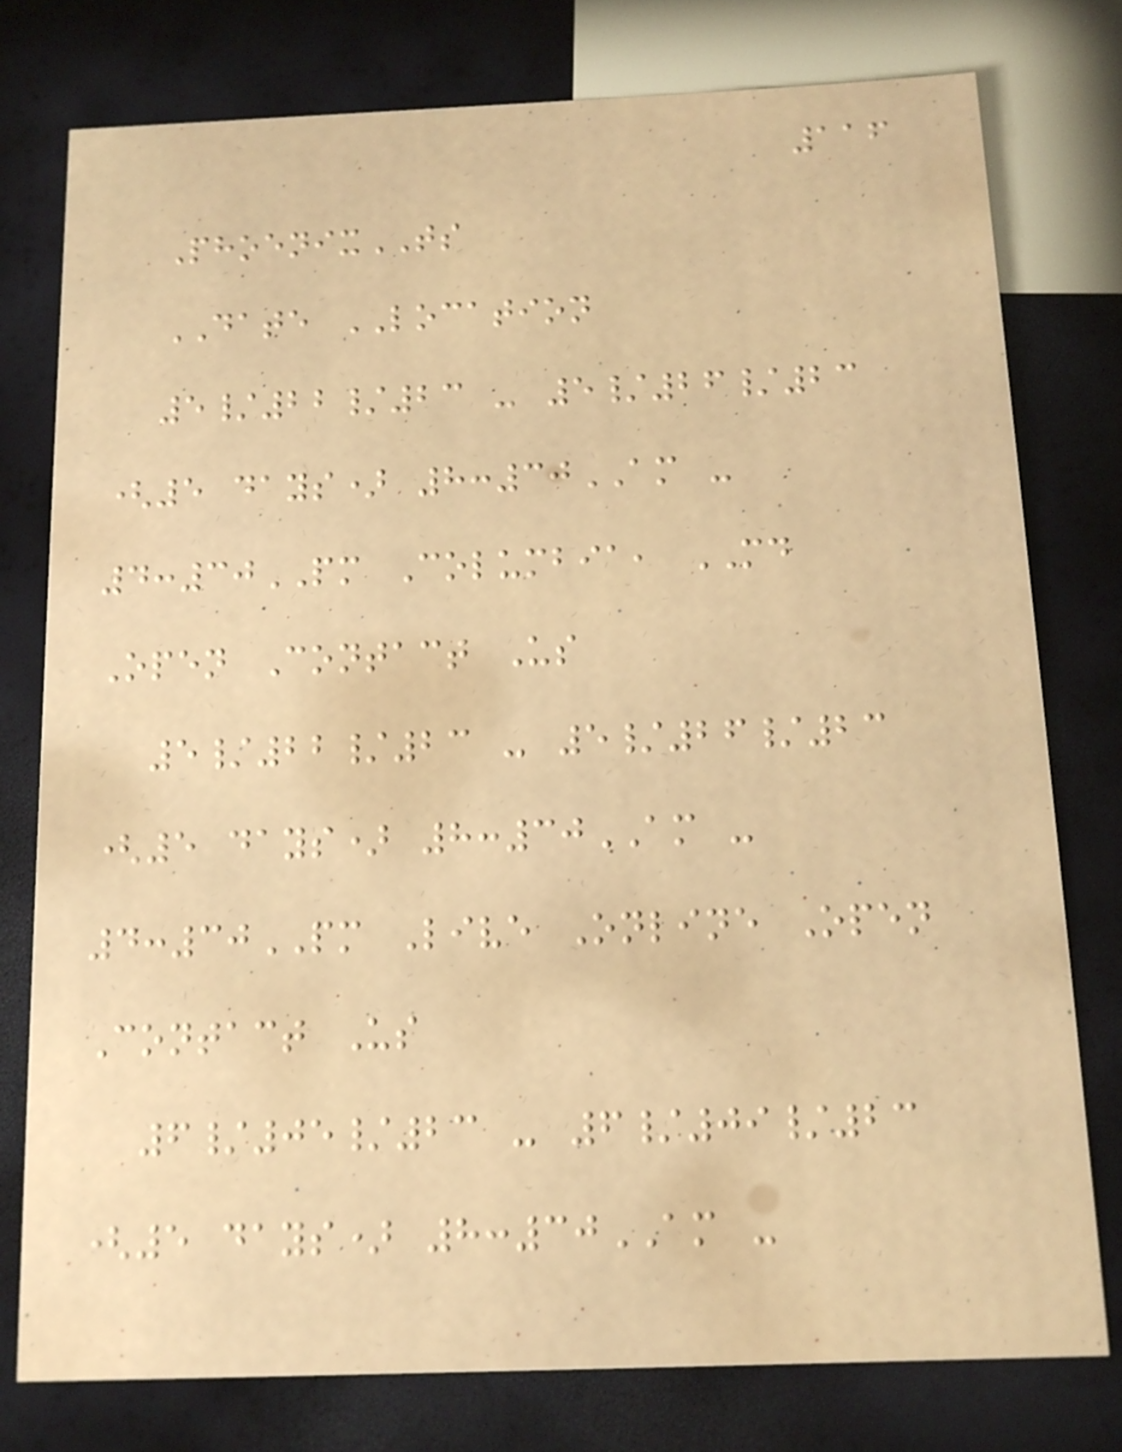116
PhoenixTS
DATE LOCATION
5/22/23 - 5/26/23
(5 days) 8:30AM -
4:30PM Columbia, MD
Open Contact Us
5/22/23 - 5/26/23
(5 days) 8:30AM -
4:30PM Live Online Open
Contact Us
6/05/23 - 6/09/23
(5 days) 8:30AM -
